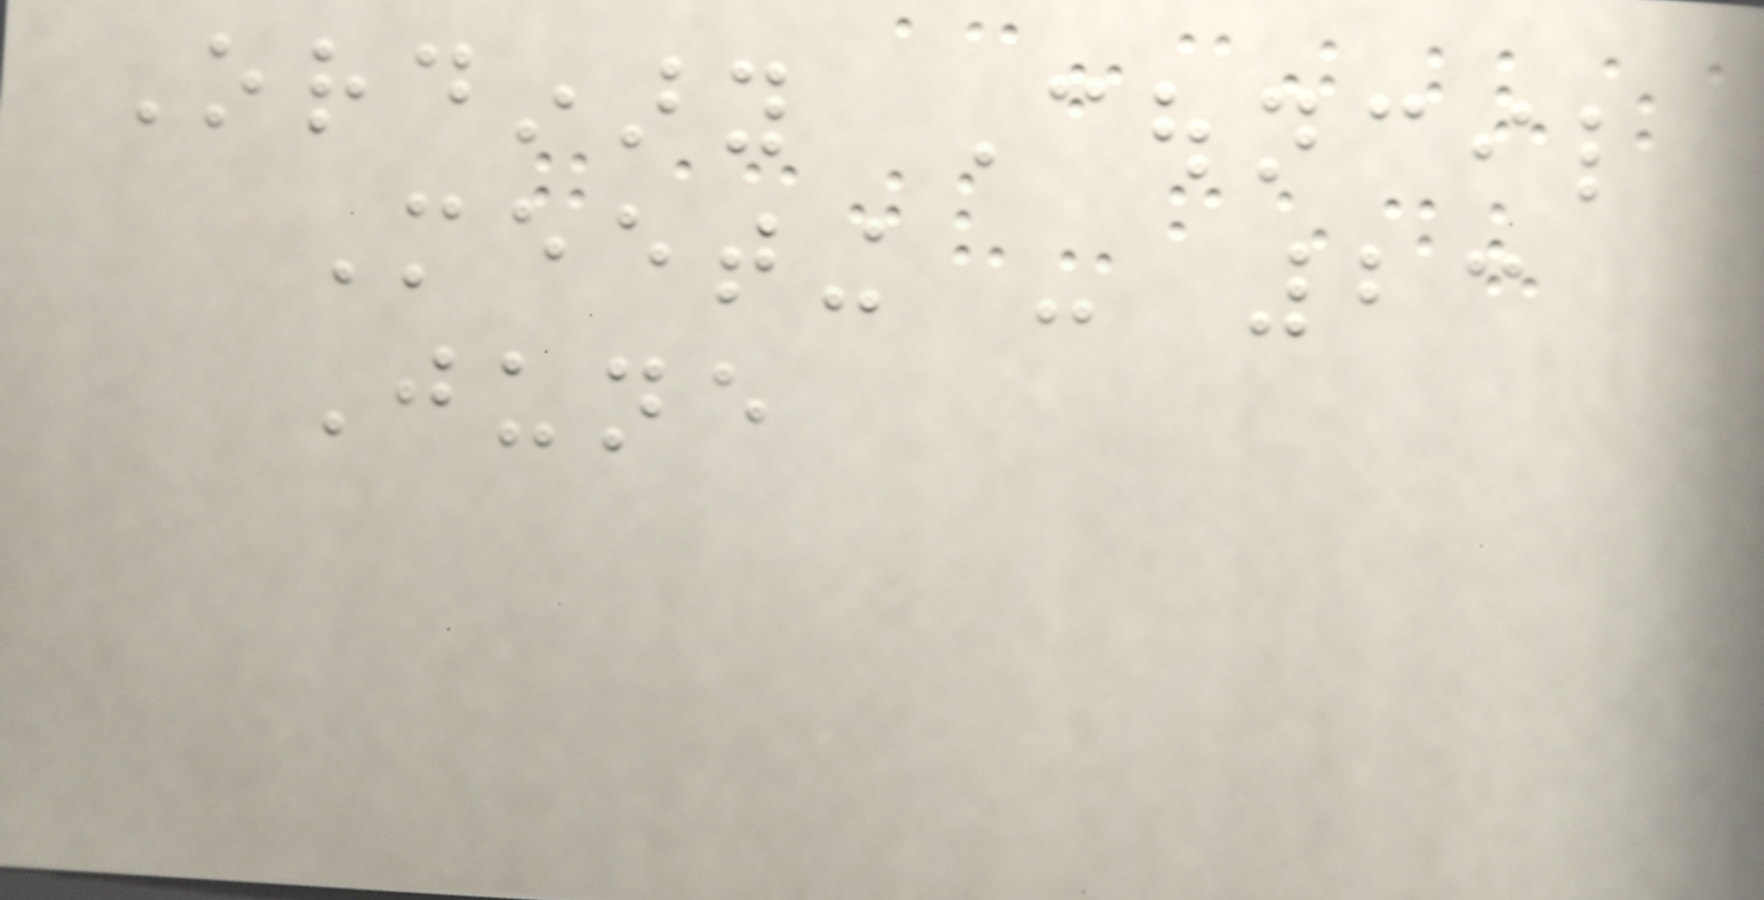Ordinary Council
Meeting - 23
June
